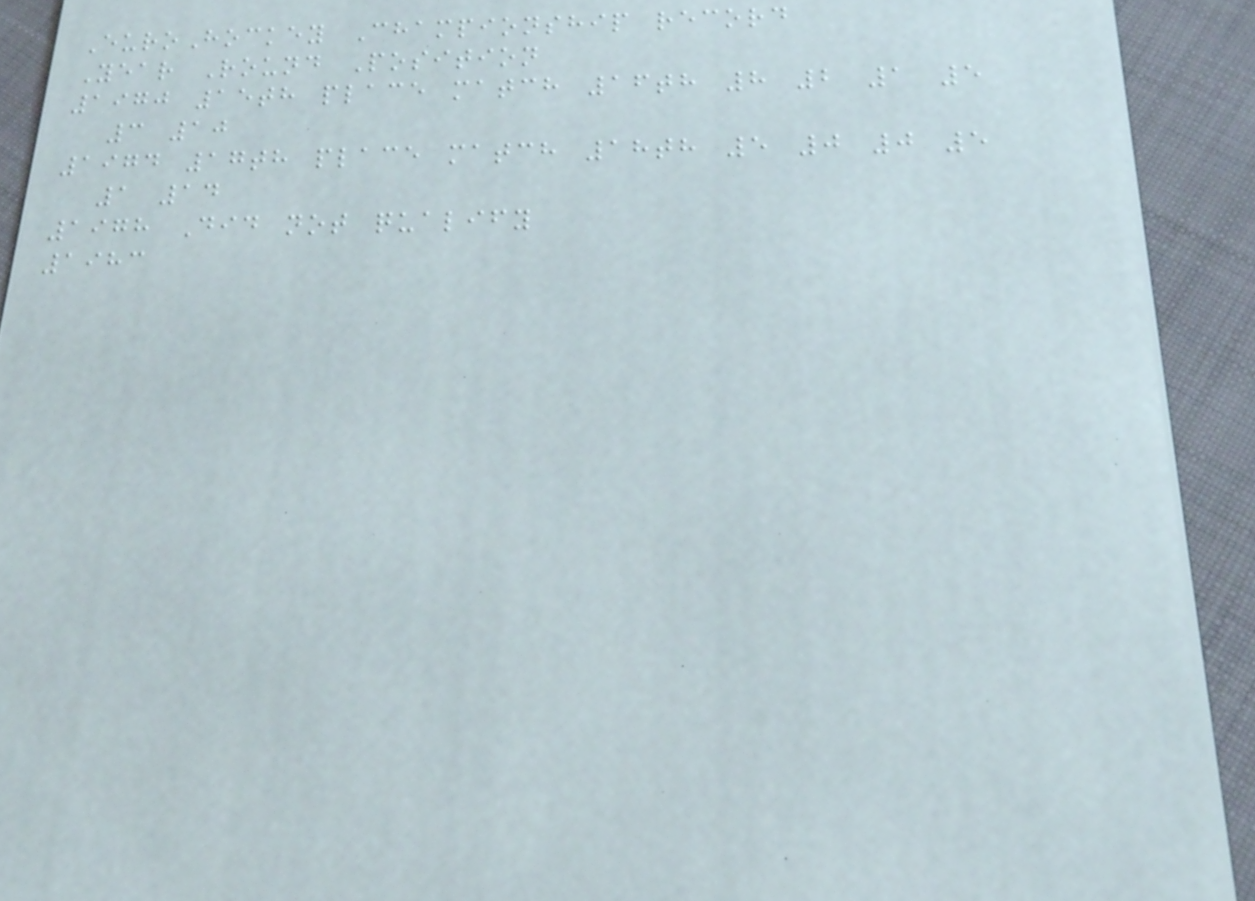EuroHockey Championship record
Year Round Position
1970 15th place match 16th 8 2 1 5
3 10
1974 17th place match 18th 5 0 0 5
1 14
1978 Did not qualify
1983
